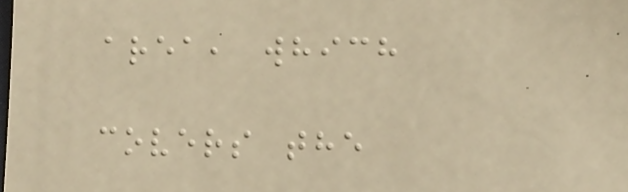area, which
covers the
